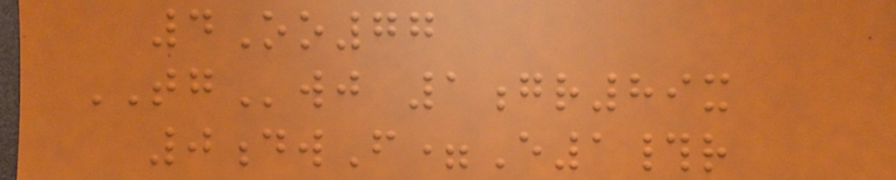4Oo77
TGwj 1gr89x
0dwF=E1#r
